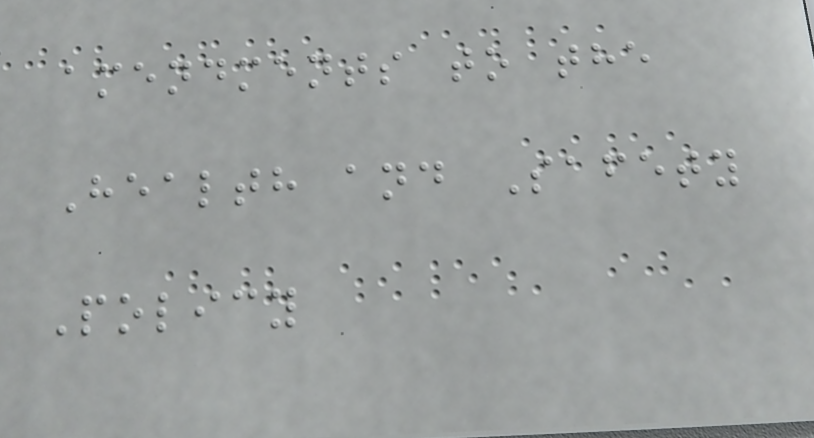amendments to the
Health and Safety
Policy
